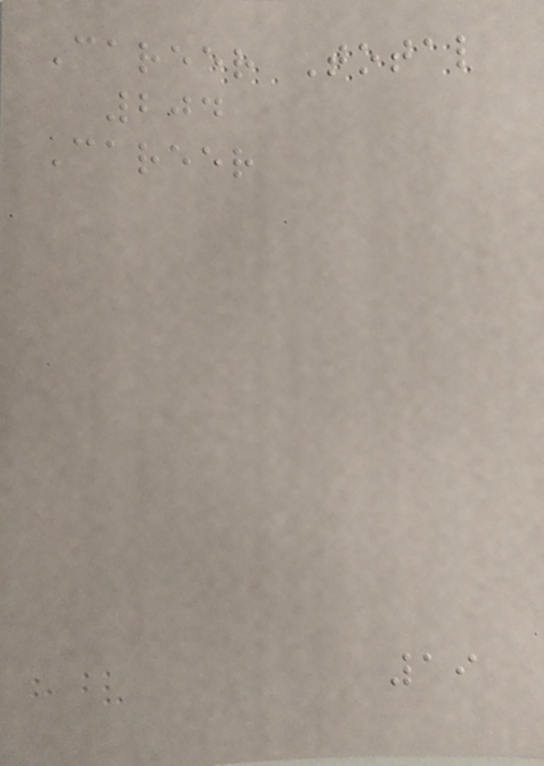Career Total
204
Career
19
